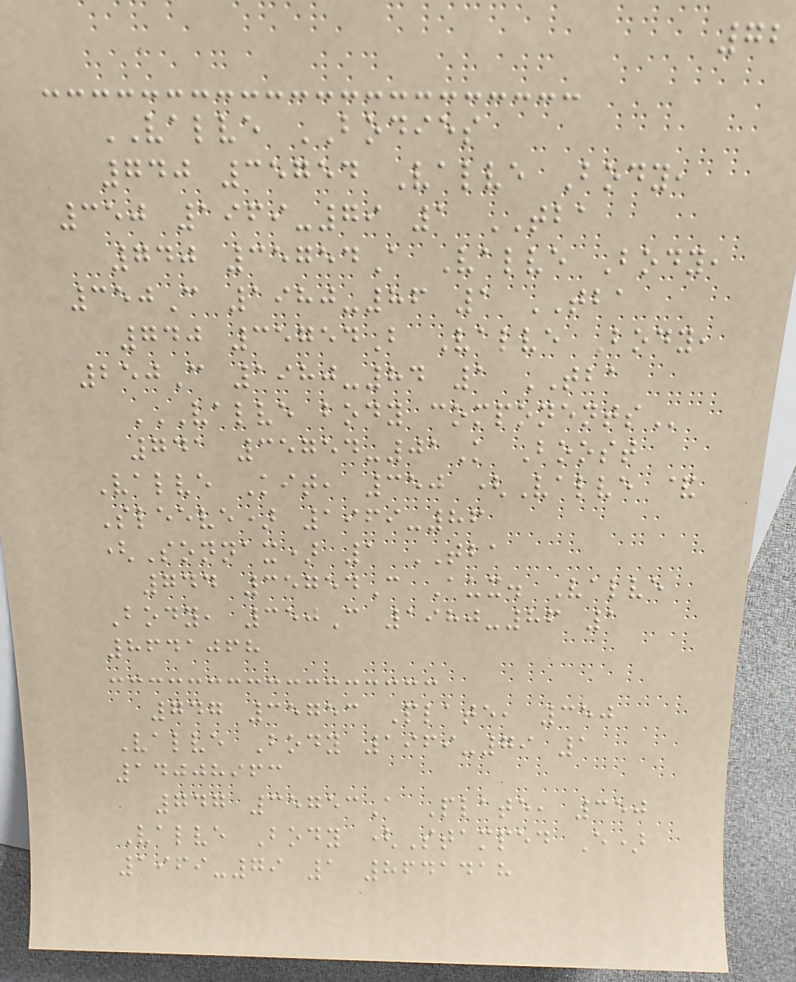72
VALVE BODIES
740 35754 Valve Body,
350 1969-79 1 TBA
740 35754A Valve Body,
350C 1980-86 1 TBA
740 35754B Valve Body,
250C 1980-84 1 TBA
VALVE BODY COMPONENTS
741 35754-01K Boost
Valve Kit, 350 (Valve &
Sleeve) 1969-86
(Sonnax) 1 TBA
744 35754C Aux. Valve
Body, 350C 1980-86 1
8641068
747 35753 Plate, 350
Valve Body 1969-79 1
14008963
747 35753A Plate, 350
Valve Body (Stamped E)
1969-79 1 8641418
